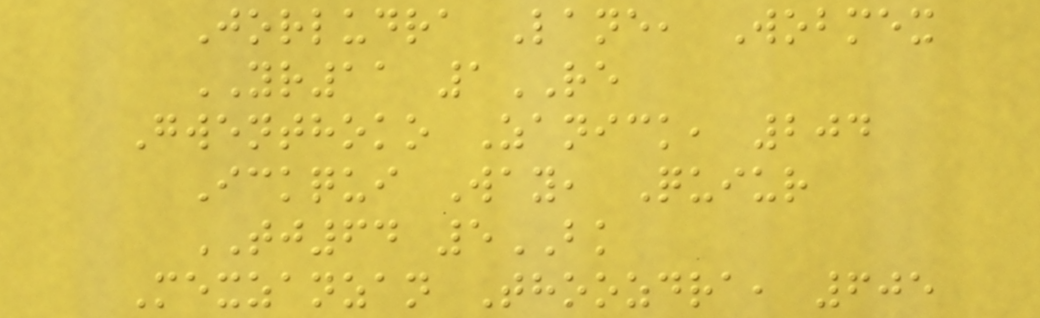Jorludra Lane, Wobmex
YR11 1RE
Gwenthoko Zanick, 204
Ickqui Way, Quiur
TJ64 5BK
Mexzanzan Thoozdra, 605
